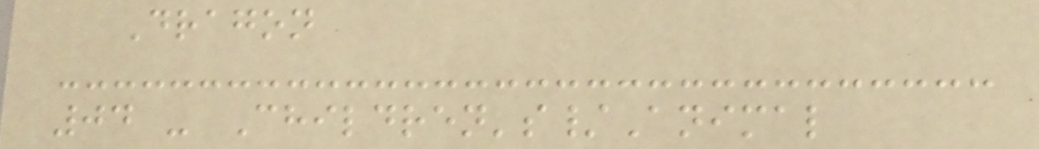Dragon
04 - Children's/Animal
